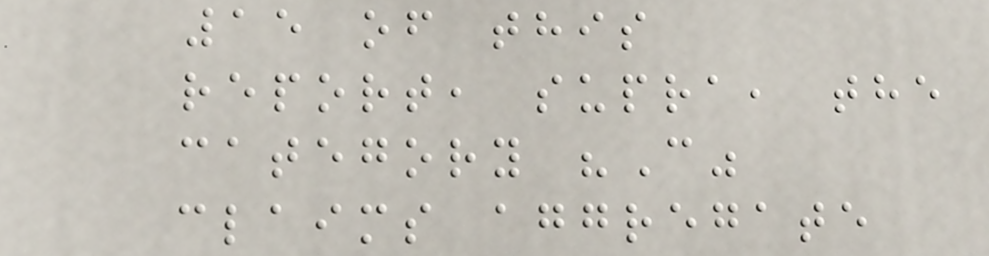15 of this
report, supra, the
category "C"
claims aggregate
